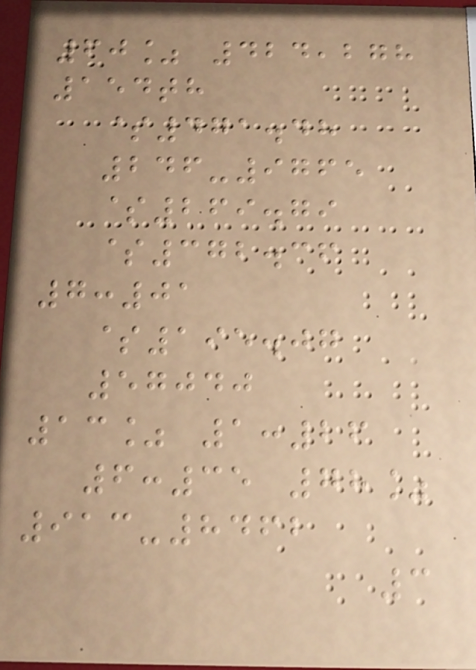60% 424,278
154th
$471.48
246-9765
$269.79
$372.36
7:01
$195.07
57040
13% 1:26
6:35 78%
913-8462
3
